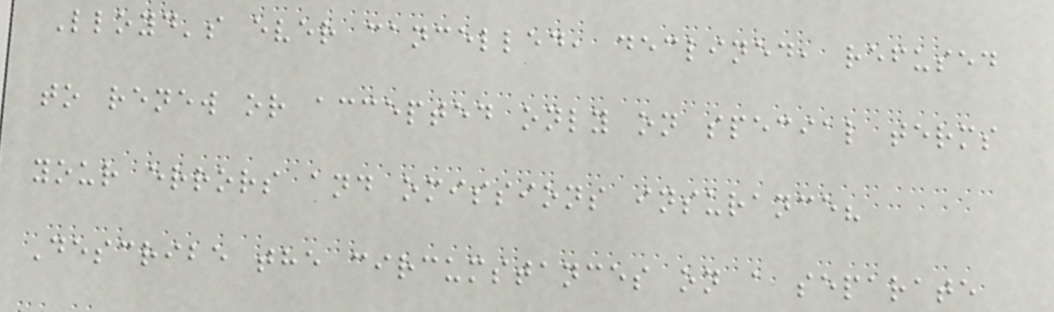Lloyd's ever cancelled, declined, refused
to renew or accepted only on special terms
your errors and omissions insurance?
Describe the circumstances on a separate
